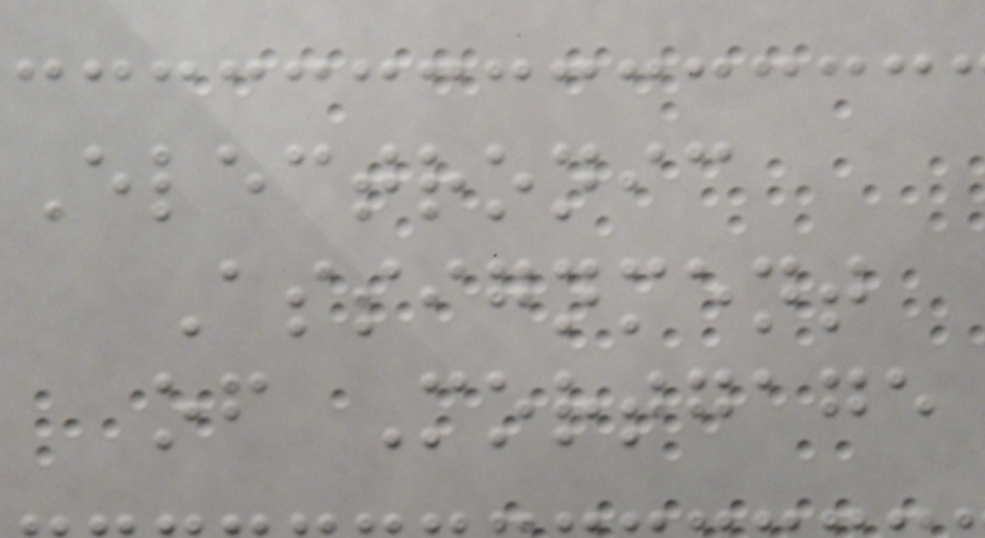Electronic
Assignment
of Mortgage
